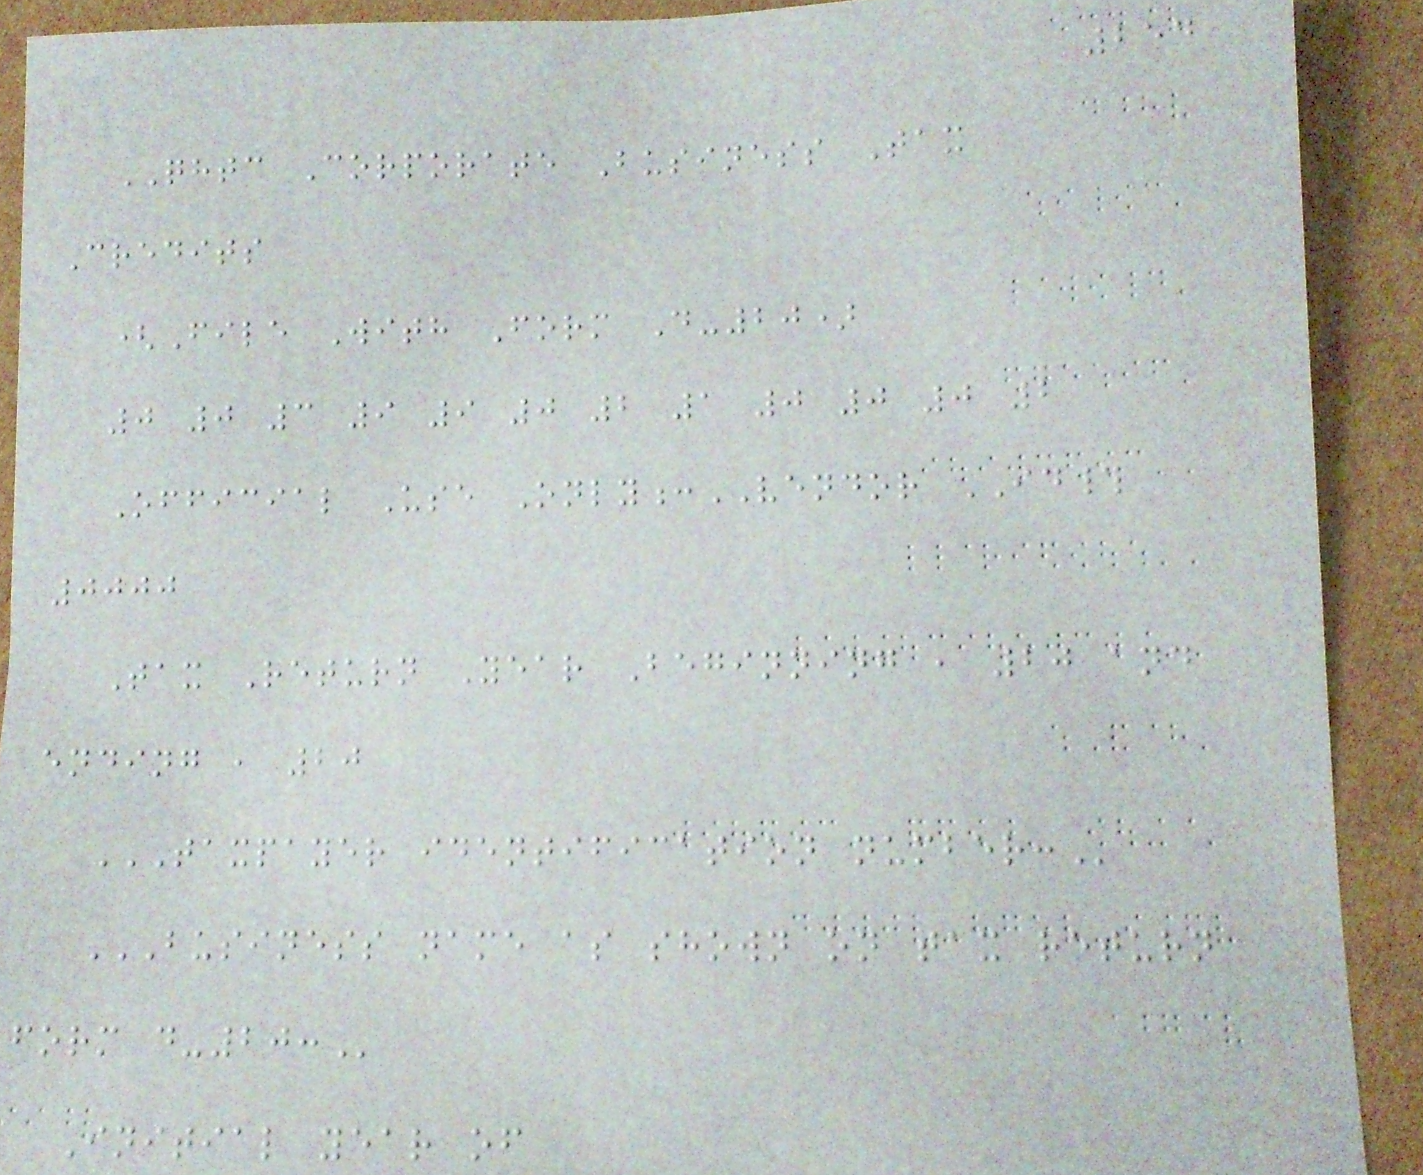254
QHTC Corporate Business Tax
Credits
(File With Form D-20)
0 0 3 9 9 0 2 1 0 0 0 2
Official Use Only:VENDOR ID#
0000
Tax Return Year Beginning , 20 and
ending , 20
TAXPAYER IDENTIFICATION NUMBER:
BUSINESS NAME AS SHOWN ON TAX RETURN
FORM D-20:
Initial year of
